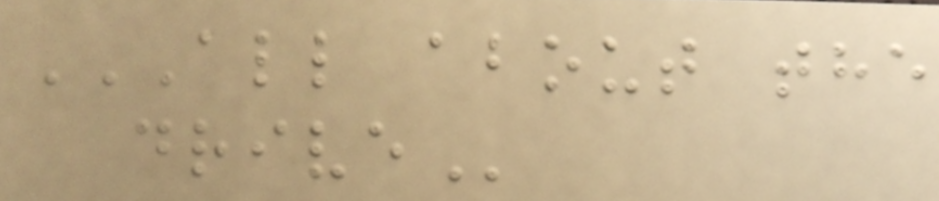ALL ABOUT THE
DRIVE
